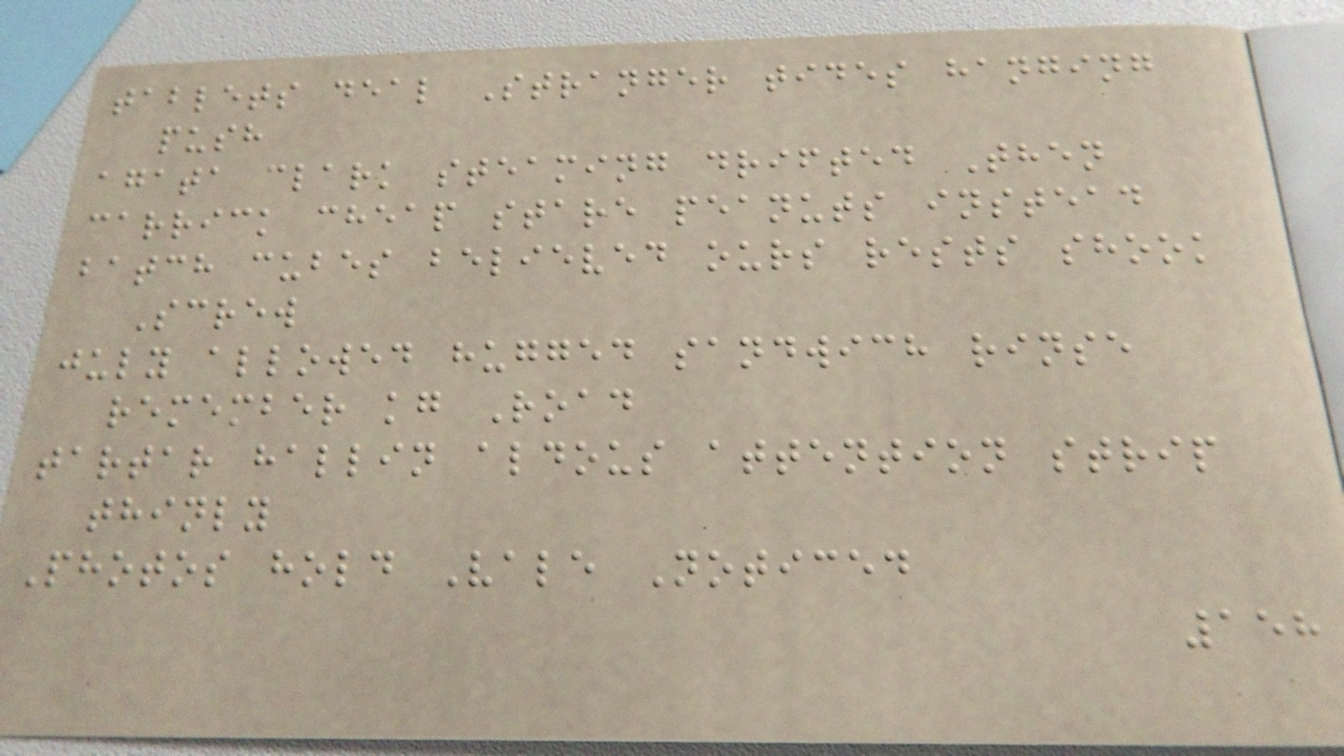tablets deal Stranger tides hanging
push
agata clark steaming drifted Then
carrick cheap stare peanuts instead
batch cubes believed ours rests shook
Screw
july allowed hugged sandwich rinse
remember kg Road
tartar hallin aldous attention strip
thinly
Photos hold Vale Noticed
158
